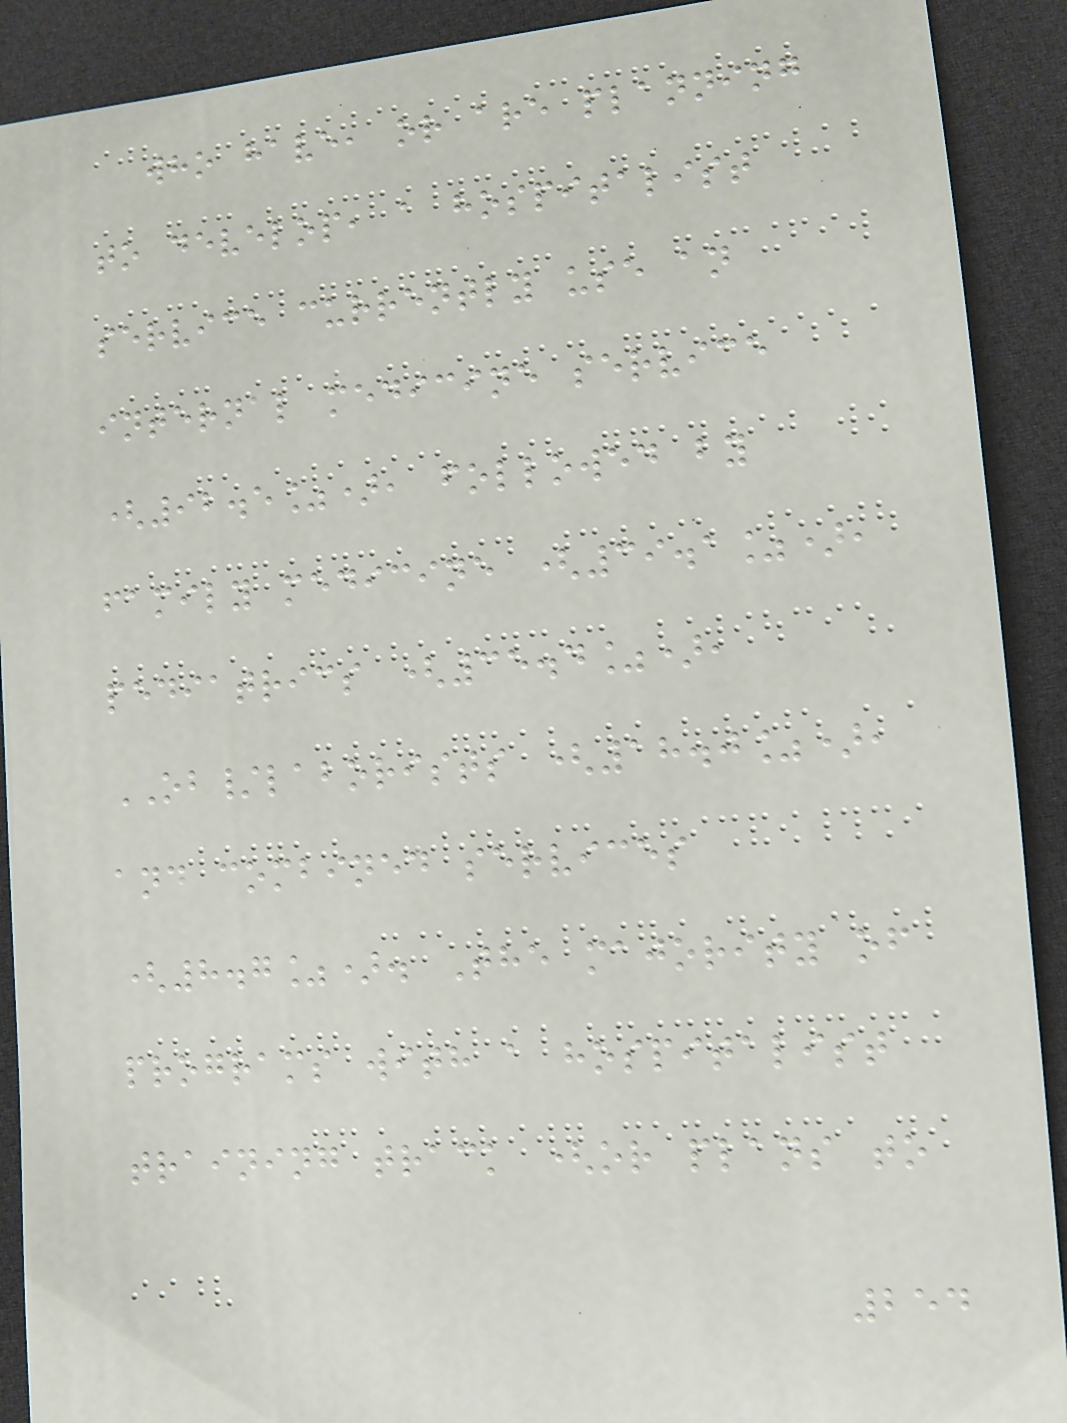who have, or are planning
to develop, a hospitalist
service currently use an
internal medicine service
(92.5%), followed by
family medicine (39.1%),
pediatrics (35.4%),
OB/laborists (18.0%),
and combined services
(8.7%). The majority of
programs with a hospitalist
training track (or plans to
254
